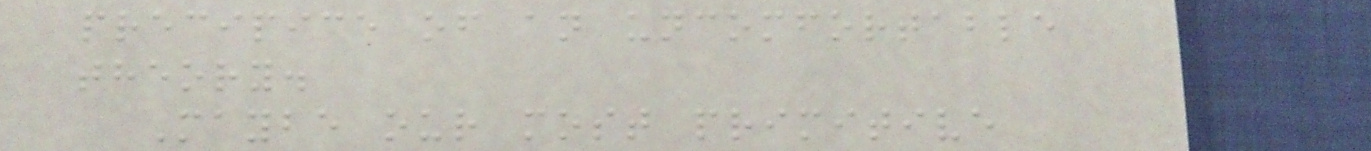precipice of an uncomfortable
theory.
Maybe our most primitive
